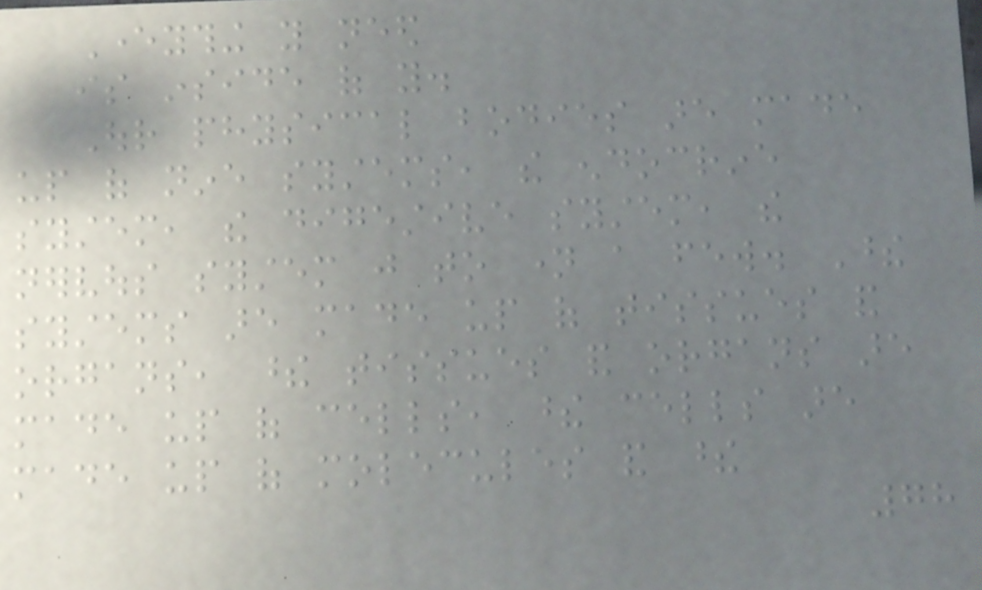Everything you need
is inside of you.
Our physical bodies are made
up of nine systems, the endocrine
system, the digestive system, the
nervous system just to name a few. These
systems are made up of tissues and
organs, these tissues and organs are
made up of cells, these cells are
made up of molecules and these
78
